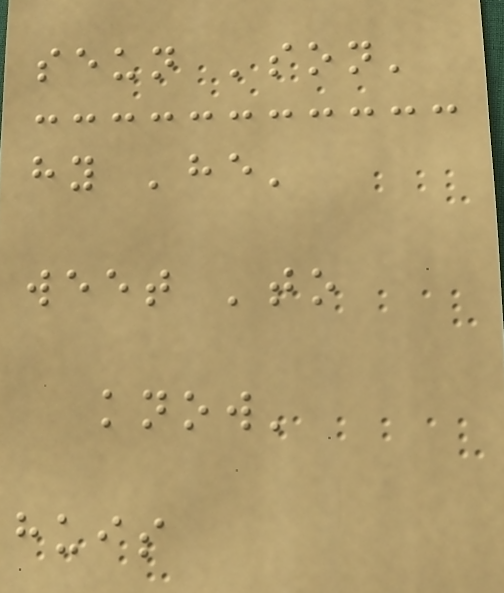seun 'son'
hy 'he'
weet 'to
know'
huis
